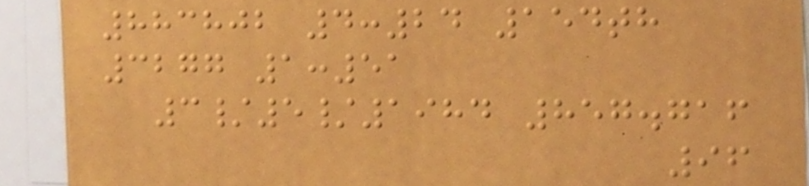883802 4:24 154th
3277 1:51
3/5/1984 857.716
96
